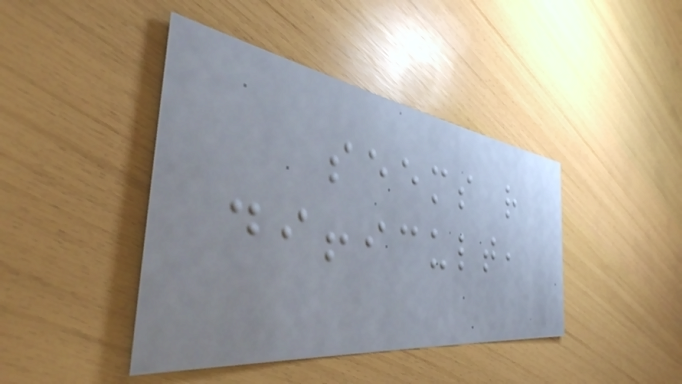seems rather
difficult,
